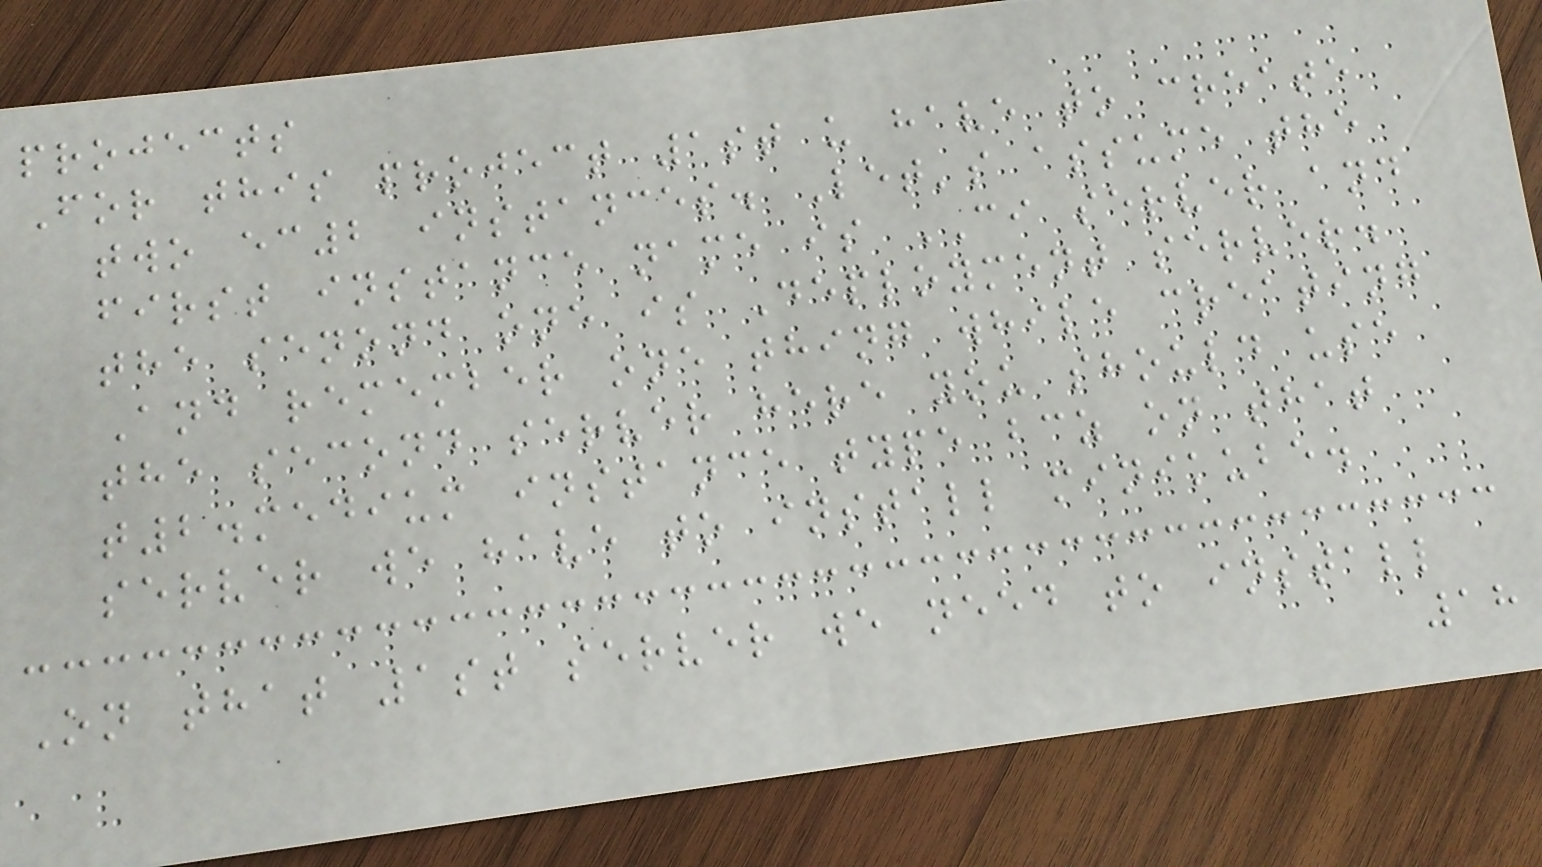projects
For this project 1st u have to create
two ec2 instances. Let's assume the
first instance name is CI server and
the senond one is Deployment server.
And remember one thing while creating
the second server here you should use
t2.medium instance type bcz on that
server we have to install minikube.
On that 1st server we need to install
18
